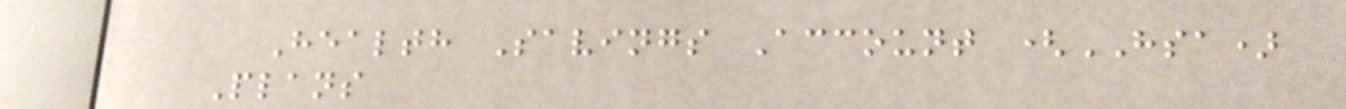Health Savings Account (HSA)
Plans
